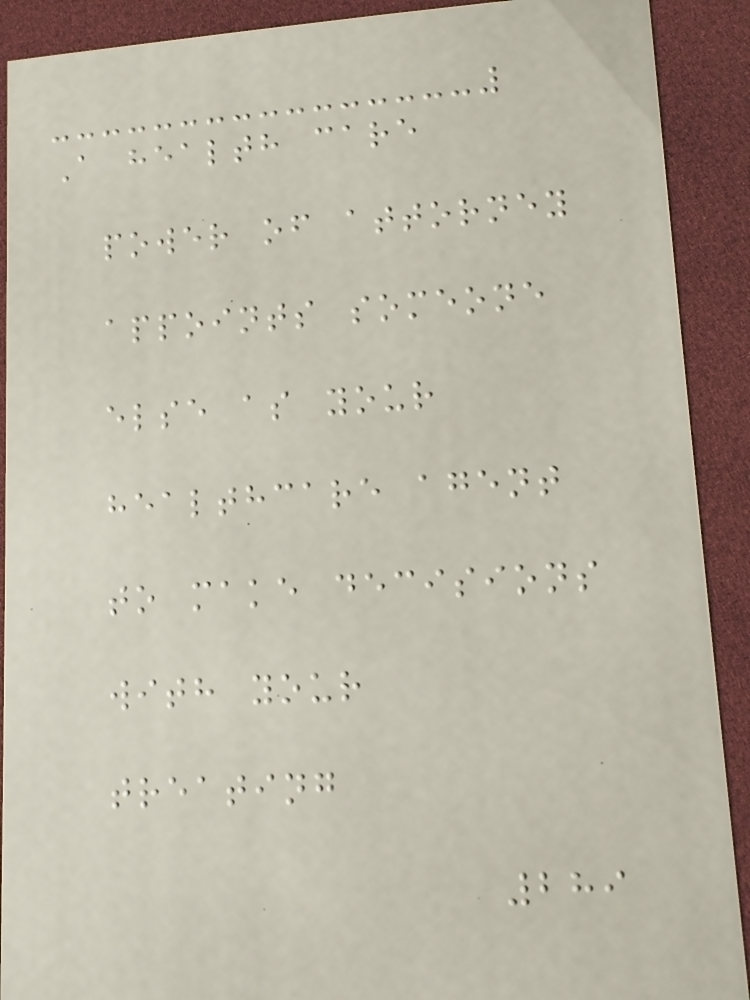A health care
power of attorney
appoints someone
else as your
healthcare agent
to make decisions
with your
treating
289
